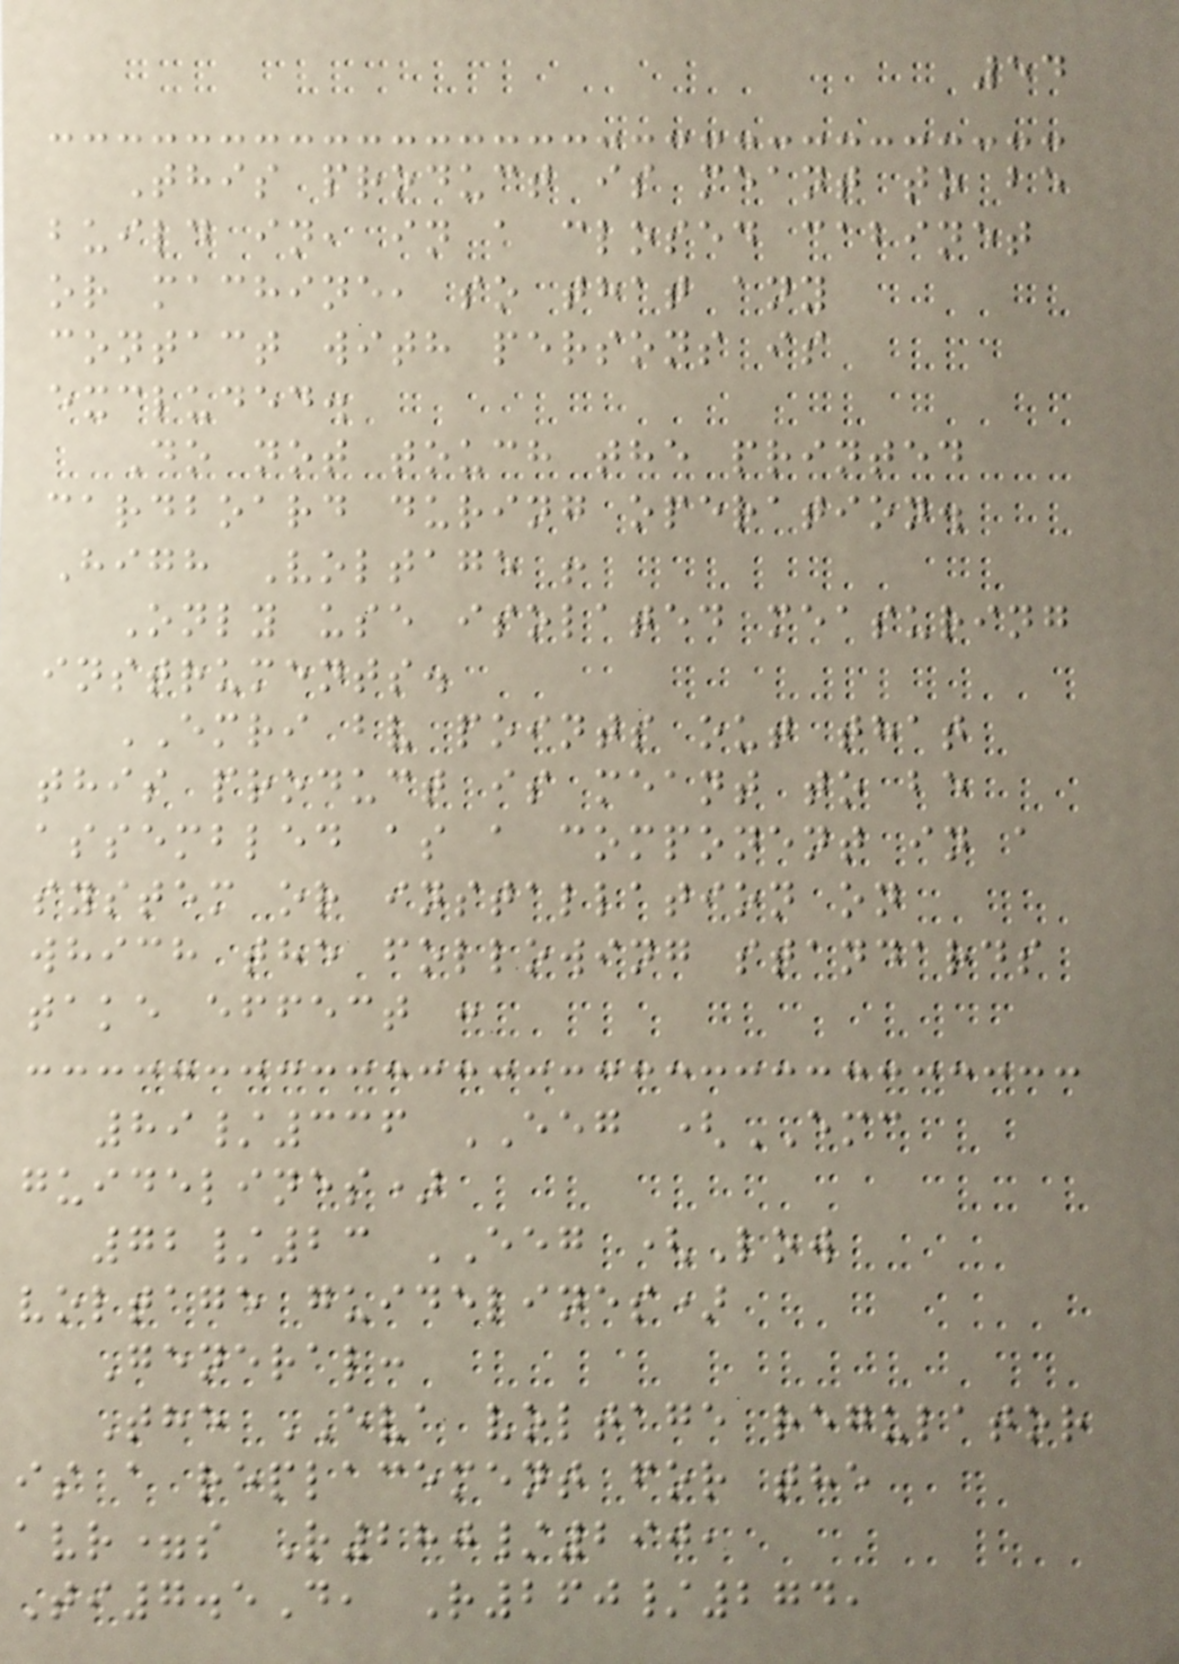54
This product is meant to be
build in, in a closed cabinet
or machine, so that any
contact with persons is
excluded.
Do not touch the printed
cardboard during operation.
High Voltage !
Only use isolated measuring
instruments.
EMRI bv points out that
this product is meant to be
assembled as a component in a
system or installation on
which the following standards
take effect :
89/336 EEG (EMC
guidelines)
72/23 EEG (Low
voltage guidelines)
General:
The EVA voltage regulator
is a replacement for the
avr=s R280/290,
Ti7.5D, R260/274,
